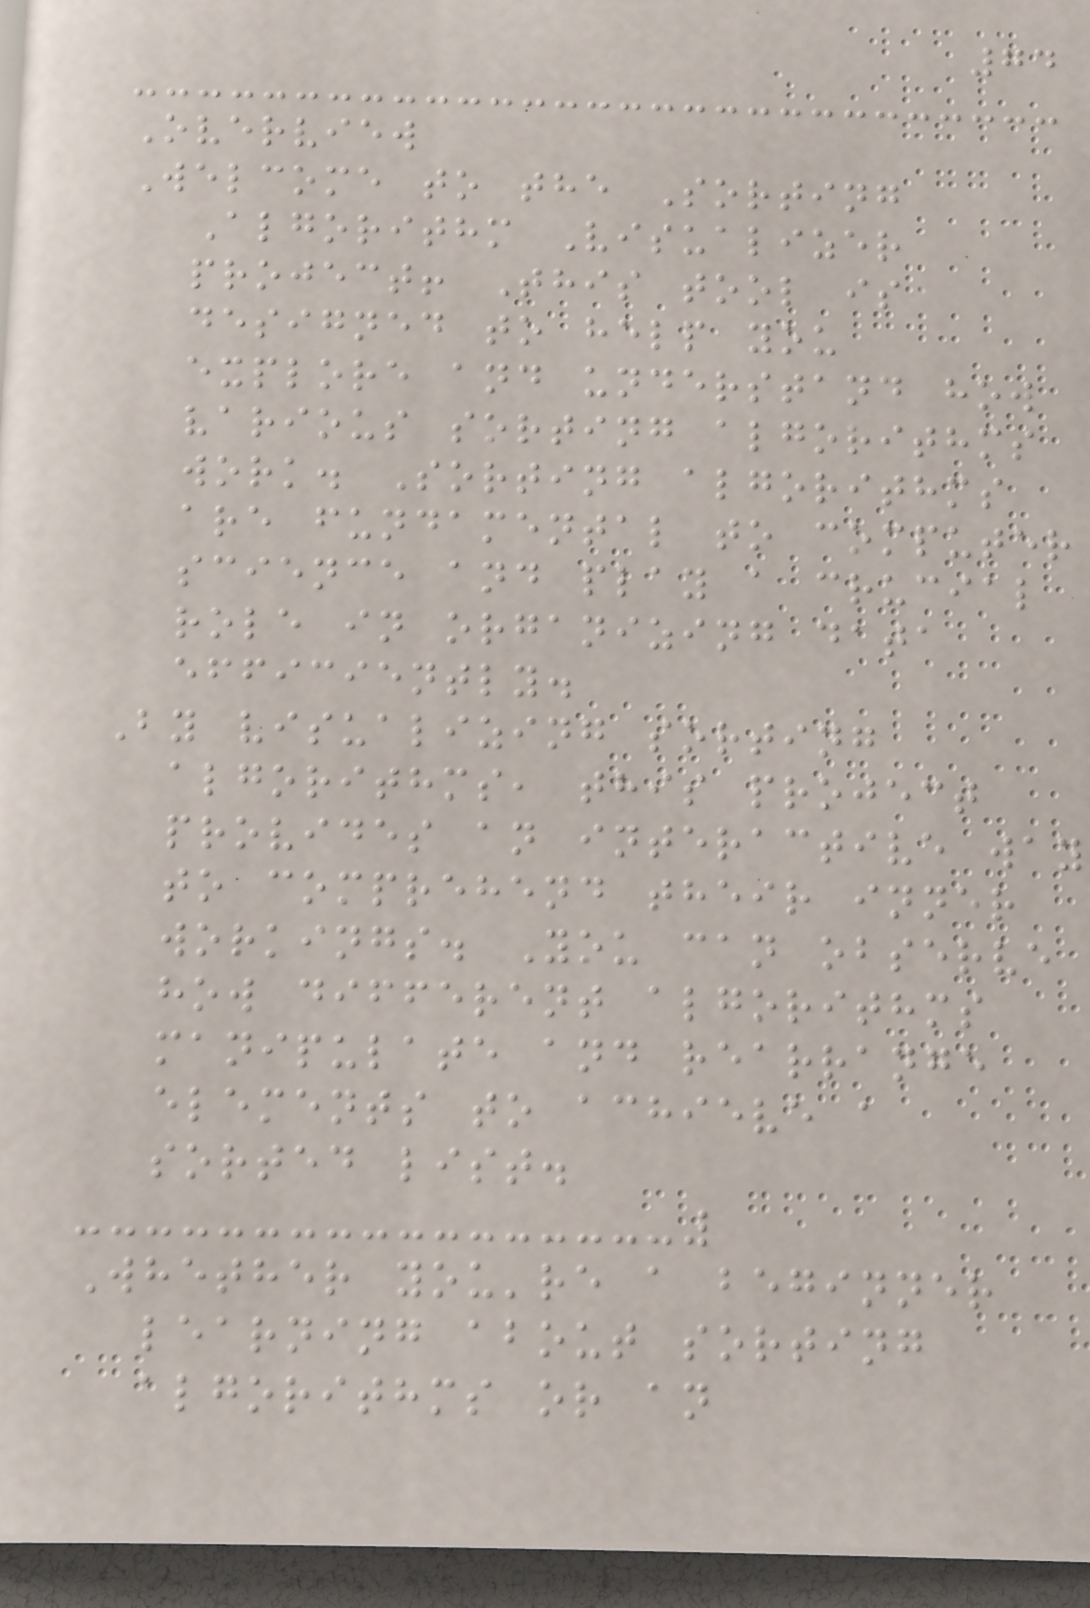74
Overview
Welcome to the Sorting
Algorithm Visualizer
project! This tool is
designed to help you
explore and understand how
various sorting algorithms
work. Sorting algorithms
are fundamental to computer
science and play a crucial
role in organizing data
efficiently.
By visualizing sorting
algorithms, this project
provides an interactive way
to comprehend their inner
workings. You can observe
how different algorithms
manipulate and rearrange
elements to achieve a
sorted list.
Whether you're a beginner
learning about sorting
algorithms or an
